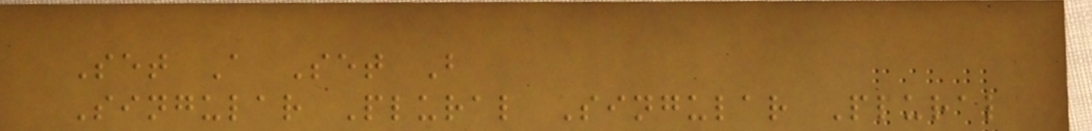Set A Set B
Singular Plural Singular Plural
